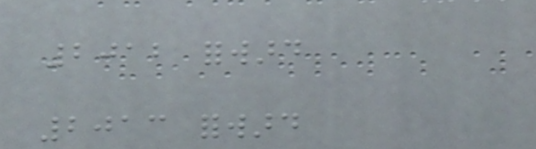2012 forward
2013 forward
